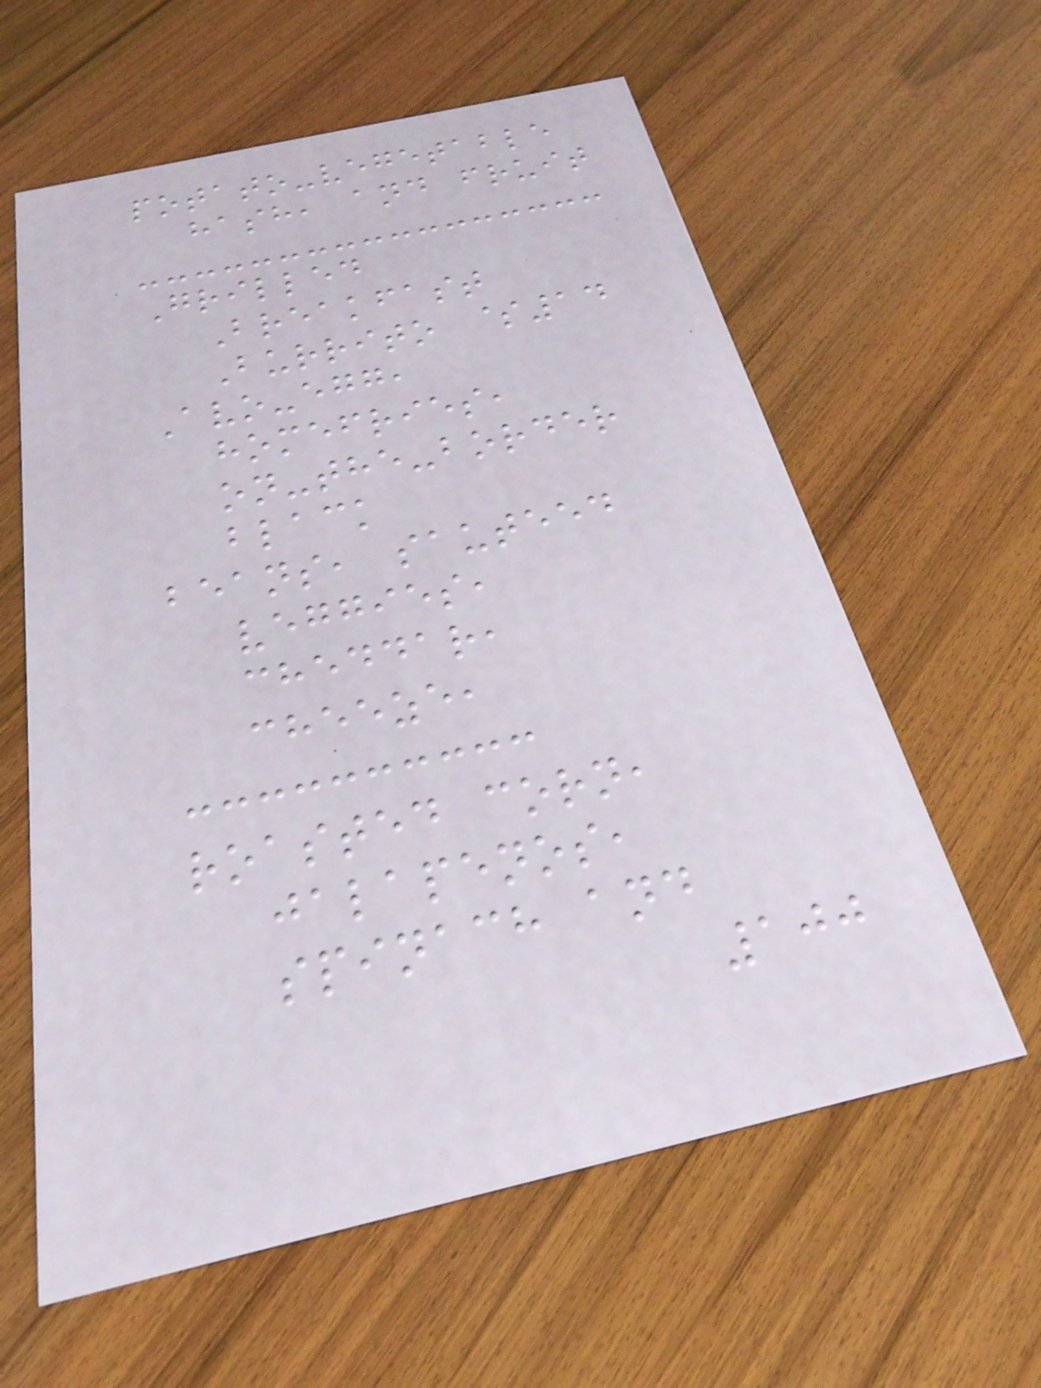potato-vegetable
hash, and fruit
Grilled
Breakfast
Burrito $14
Avo-egg,
homefries,
on-the-border
black
beans, sauteed
veggies,
cheddar,
cheeze,
roasted corn,
jalapenos,
spinach and
100
